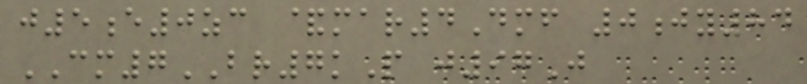j5e0zc &mar4Dmf 0jy84
CM7BR7kP j97J
